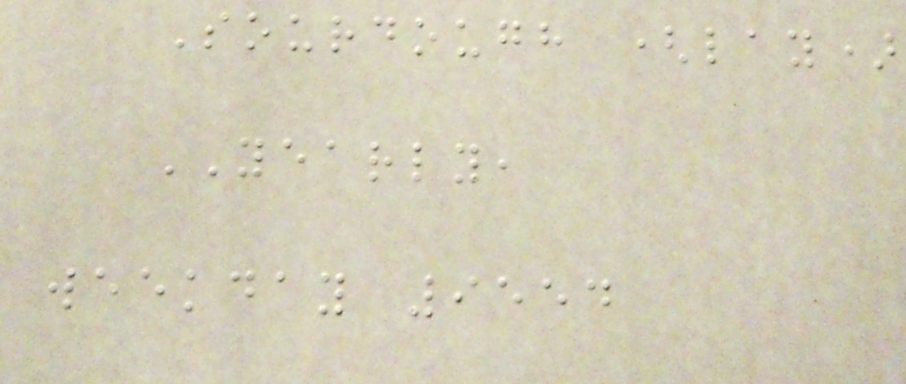Sourdough (lay)
YEARLY,
weekday 9554
